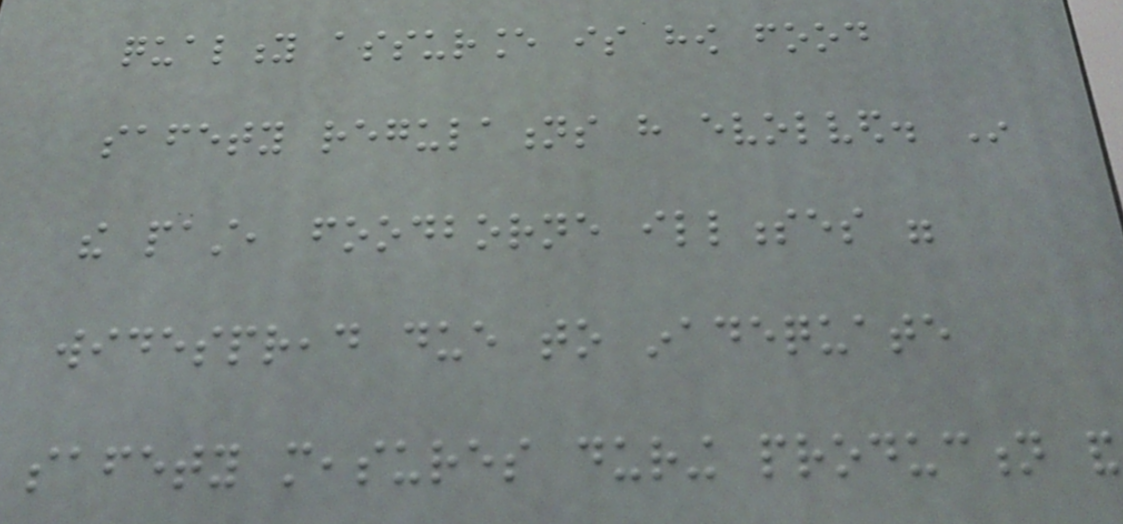quality assurance is how food
safety regulations have evolved. In
the past, foodborne illnesses were
widespread due to inadequate
safety measures during production and
